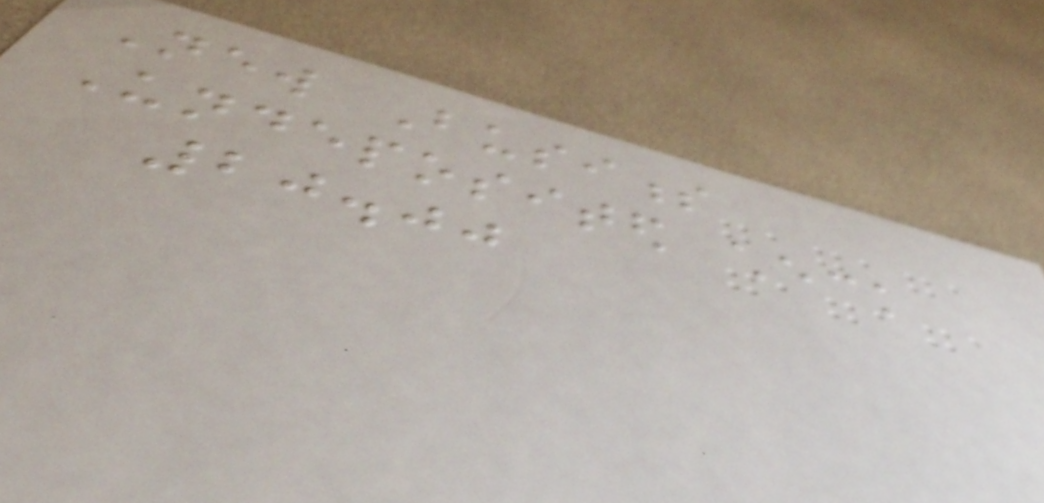New Business
Undeposited check
20.00
